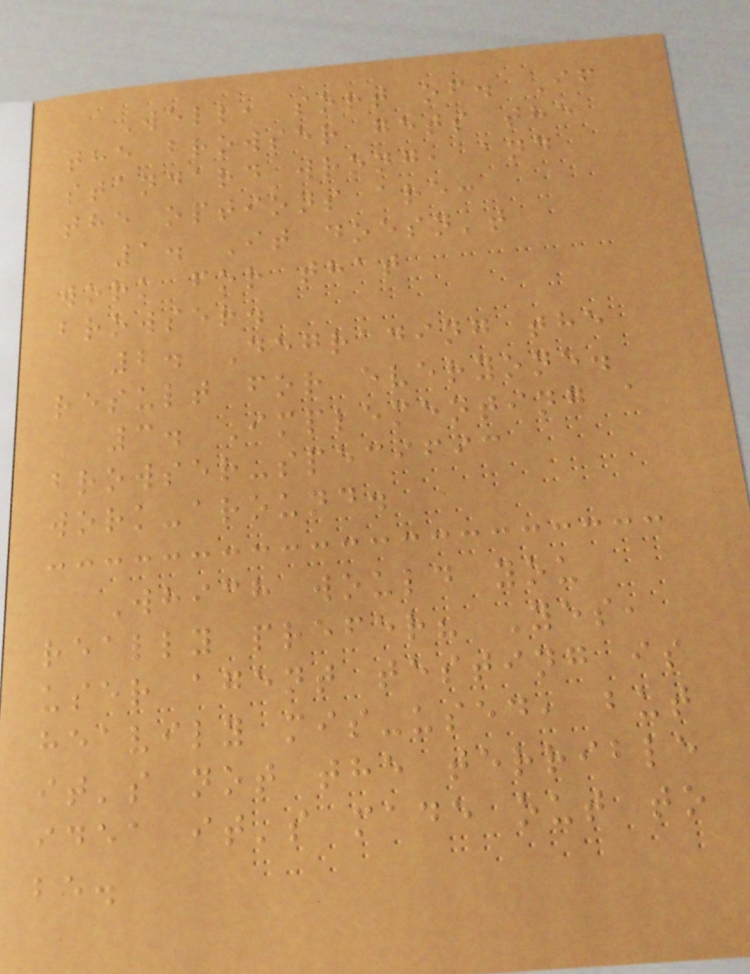Well, sort of. If
the browser gets the
standard wrong, and
the options are:
1. It doesn't
work for that
browser.
2. Degrading the
result for everyone.
3. Implementing a
browser-specific
work-around.
Which would you
really prefer? Yes,
user agent testing is
heavily mis-used, but
it's not the terrible
idea it's made out to
be.
